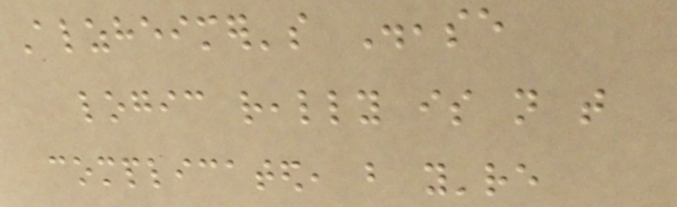Alzheimer's Disease
logic really is not that
complicated, but you're
